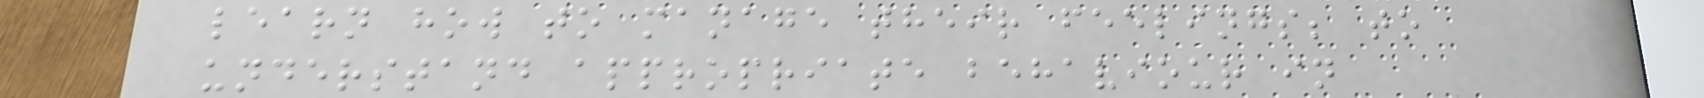learn how to manage their feelings; to
understand appropriate behaviour in
